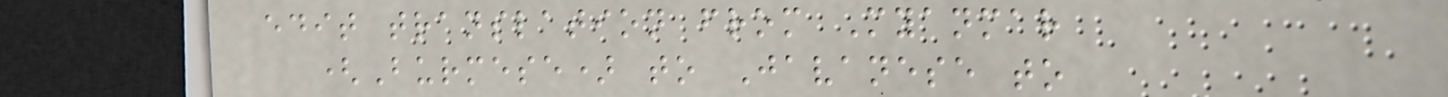edit translation from Myanmar
(Burmese) to Javanese to
